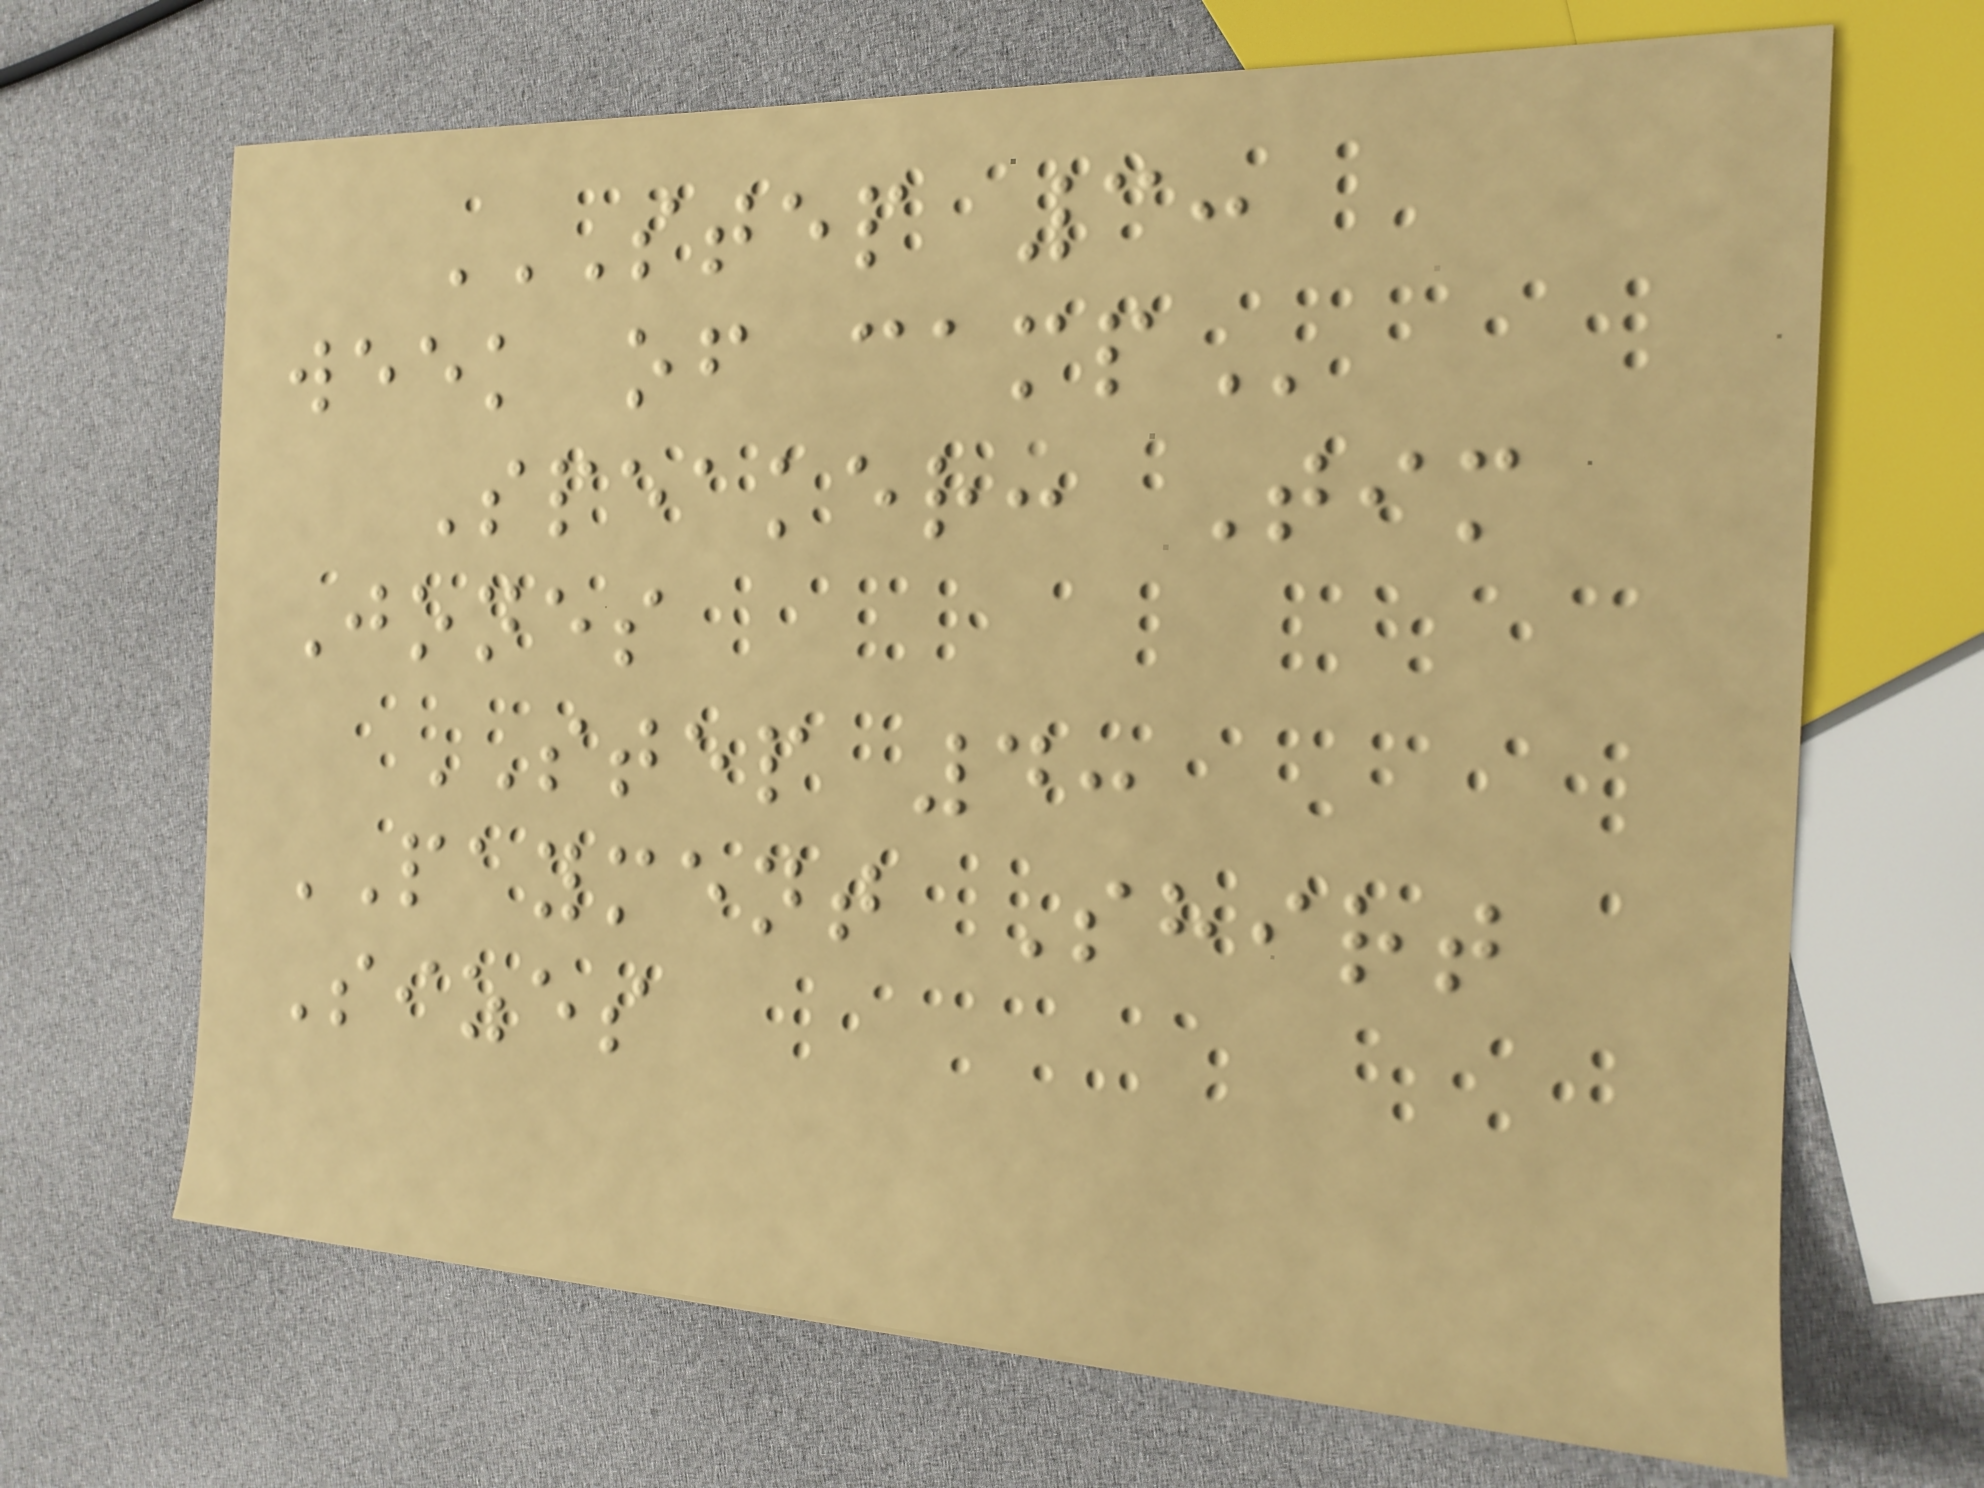STEP 3:
WEEK OF CAMP
Speaker: Tim
Jones
STEP 4:
PAYMENT Shirt
Sizes
